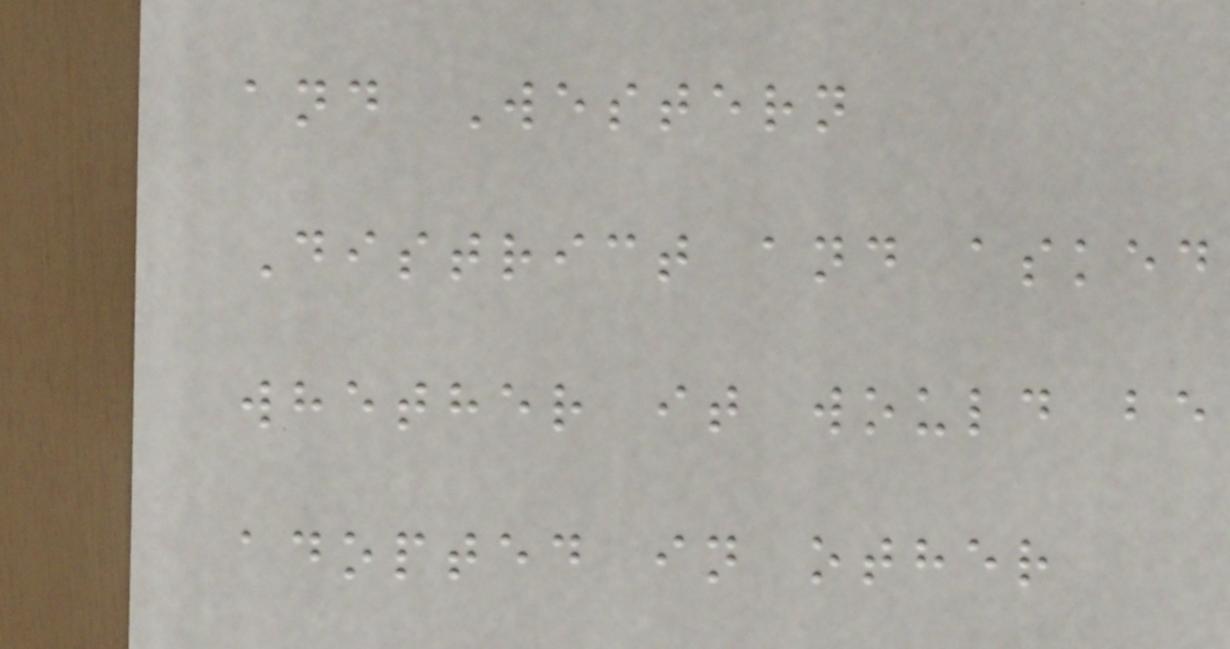and Western
District and asked
whether it would be
adopted in other
